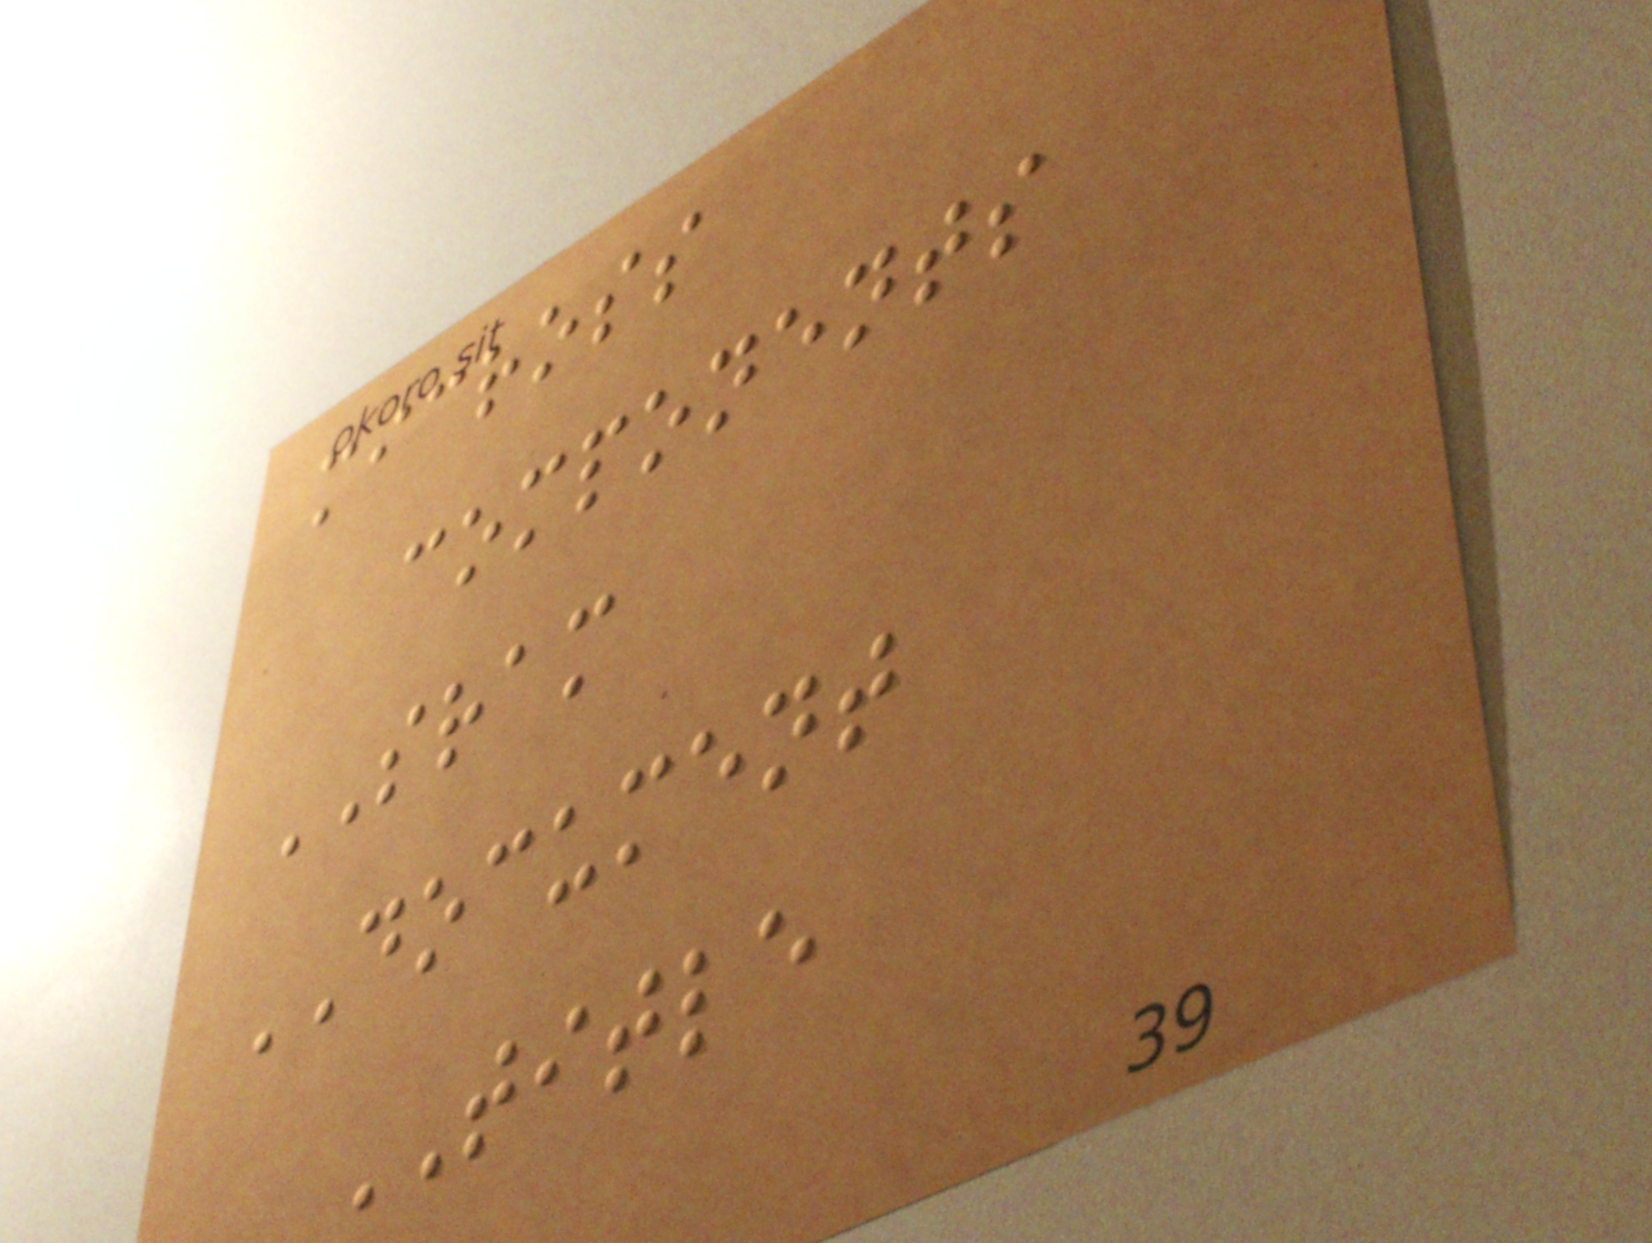micross
components
SRAM
DOCUMENT
TITLE
